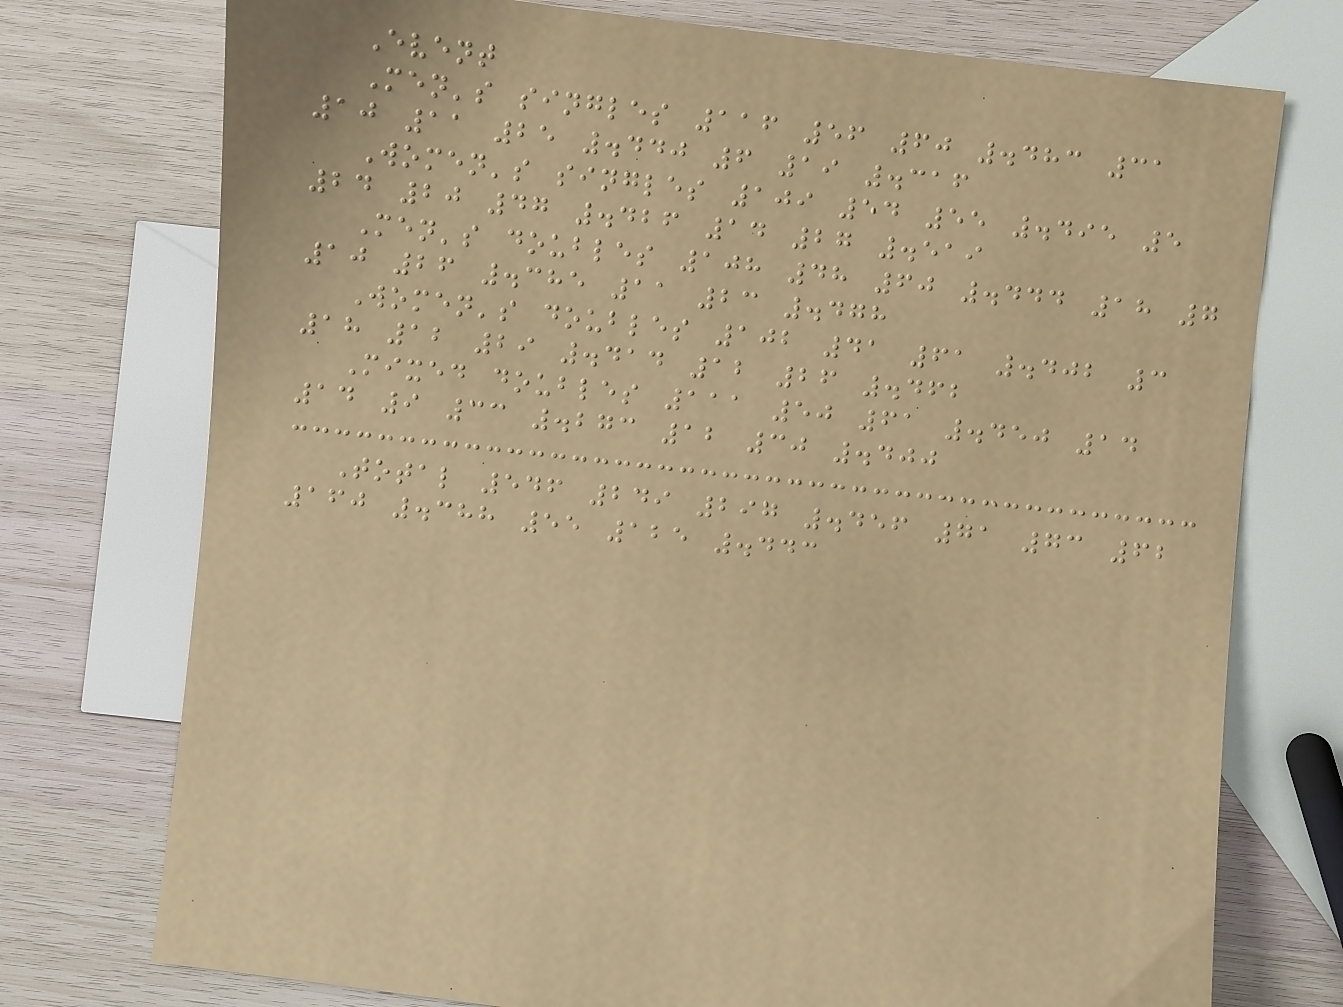Event
Men's singles 116 56 60 .483 31
10 11 25 .440 6 19 .316
Women's singles 109 54 55 .495 5
24 20 47 .426 14 27 .519
Men's doubles 108 48 60 .444 18 7
10 26 .385 11 23 .478
Women's doubles 102 41 61 .402 3
18 12 29 .414 12 26 .462
Mixed doubles 111 50 61 .450 14
14 9 33 .273 12 30 .400
Total 546 249 297 .456 71 73 62
160 .388 55 125 .443
